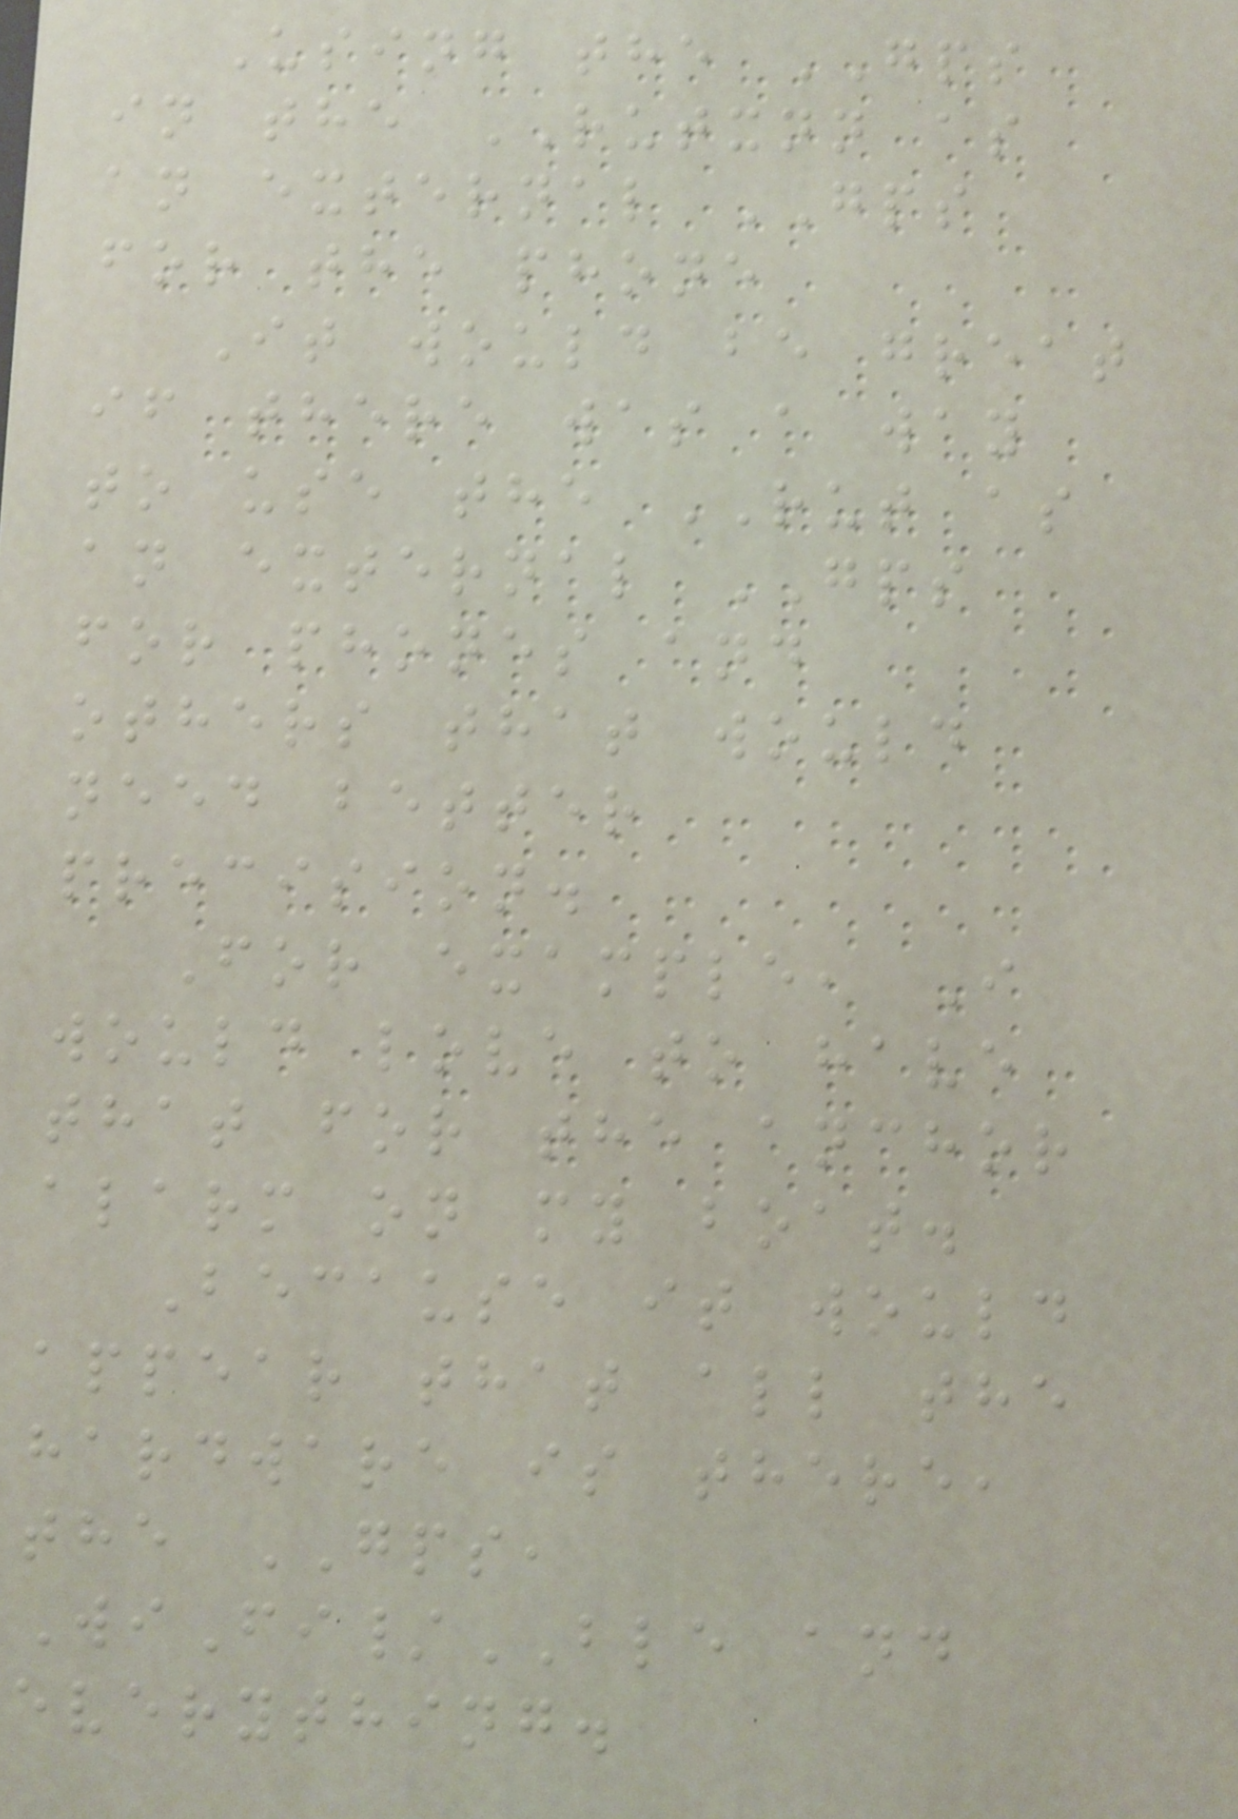Using the GPS
in the RUTXNN as
an external GPS
for the phone
It would be great
if there was a way
to use the RUT as
an external GPS
for phones and
others that would
need better
precision.
For example, I
would love to have
that for the anchor
alarm on my boat.
Because it would
appear that all the
hardware is there,
the GPS,
WiFi/BLE and
everything.
